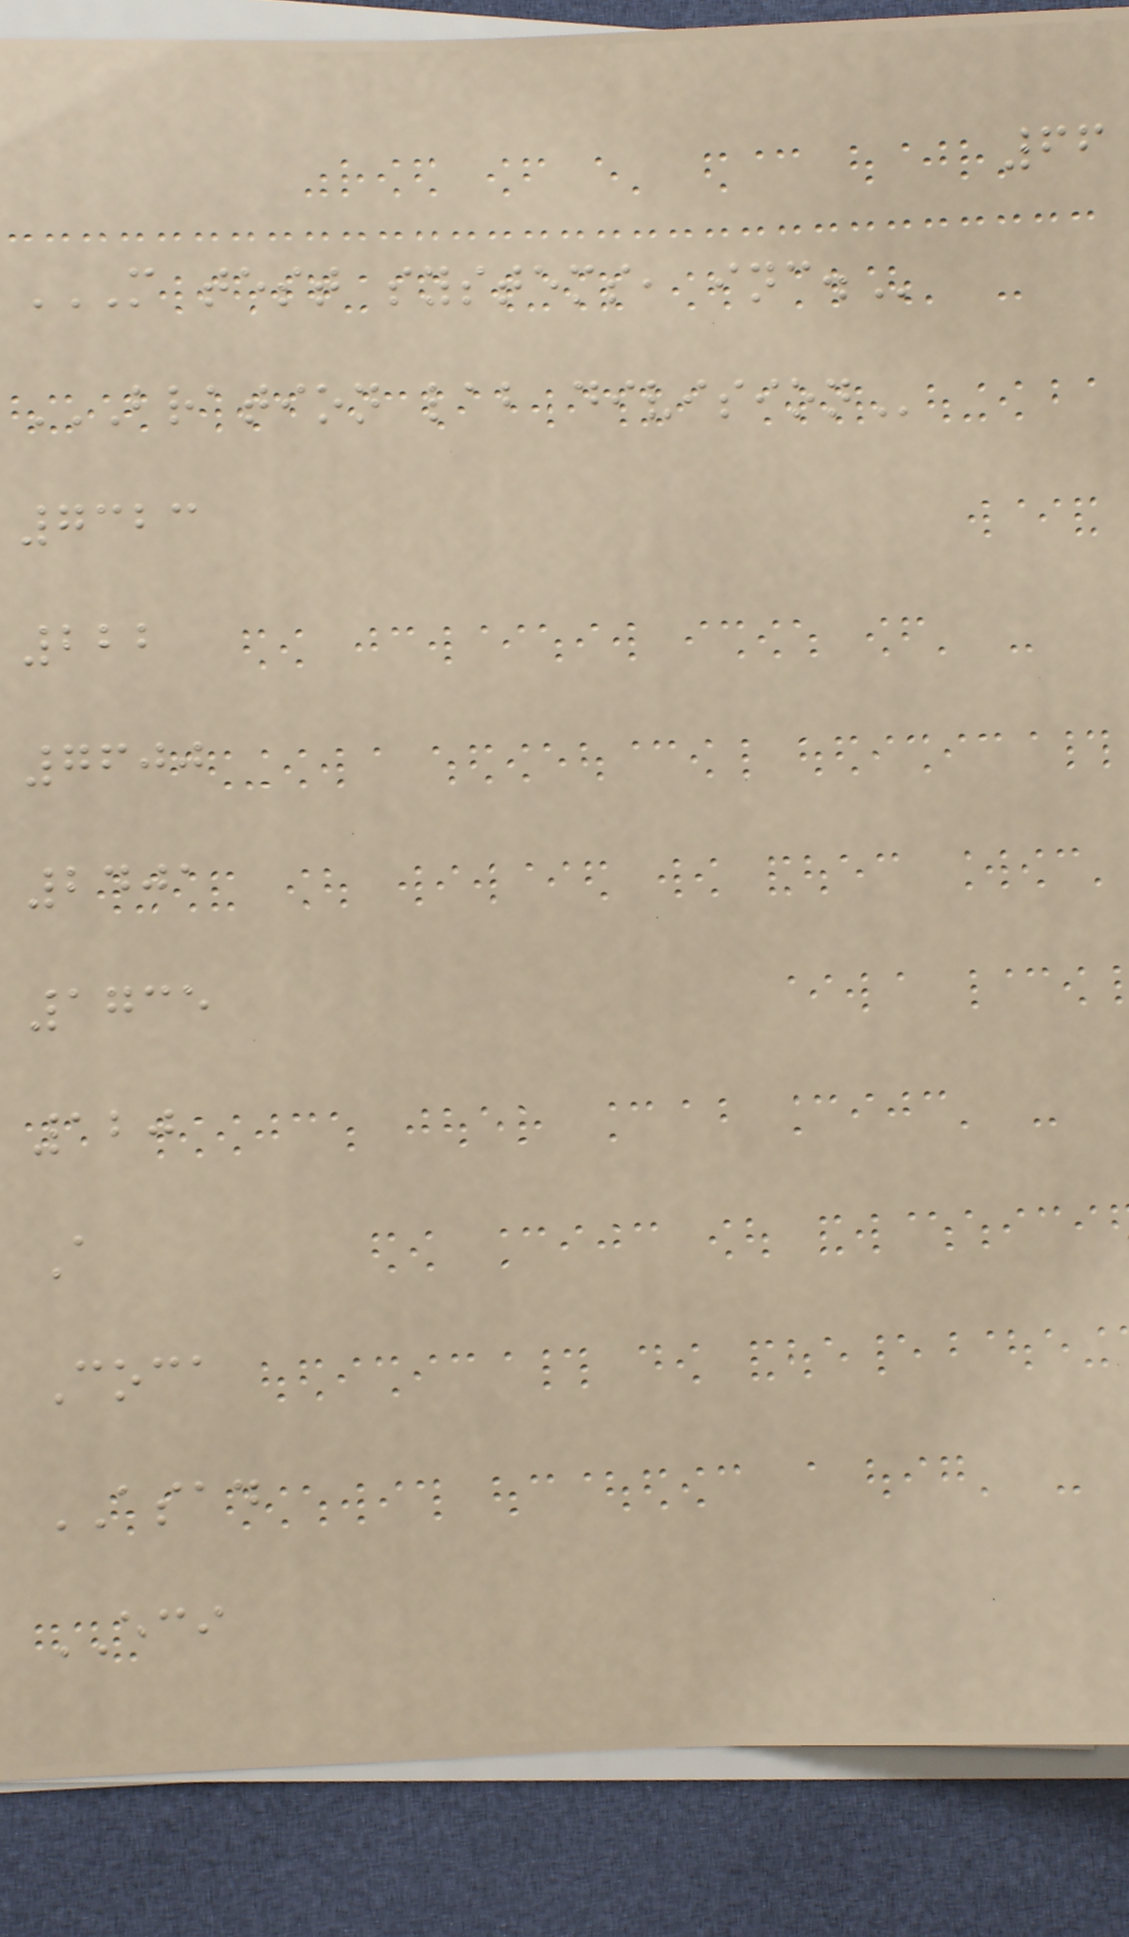66
M TEST SYSTEMS, INC.
BRATION LAB DIVISION
7323
222
7600
2401
1735
120
A
Coca
ASAD
ECI
